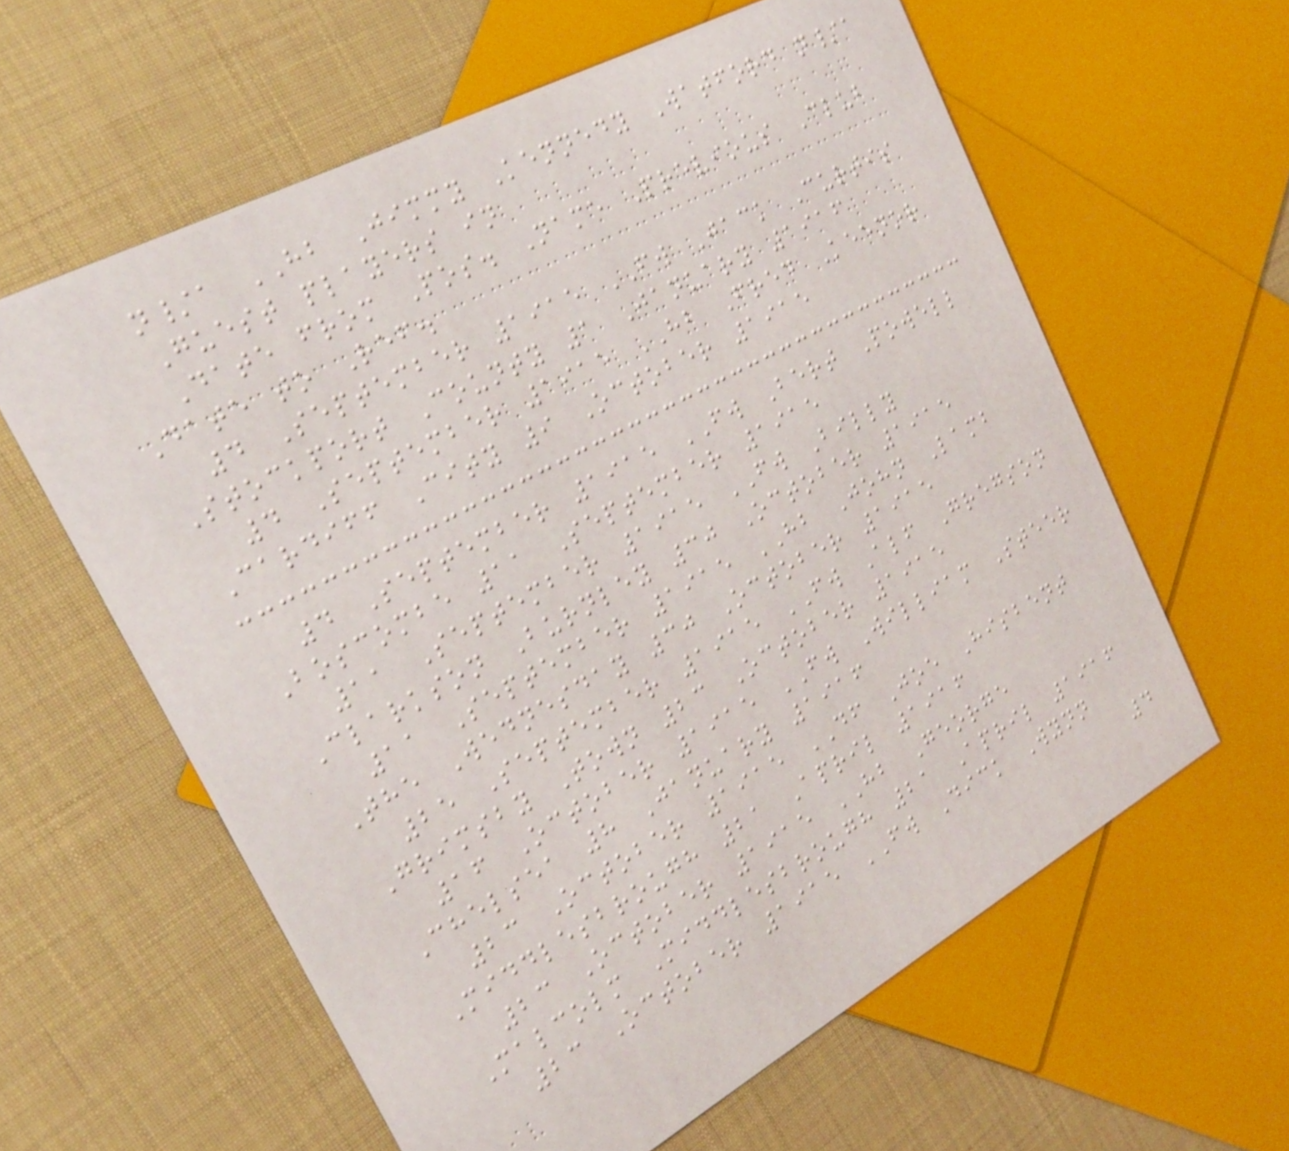n/a HB Jimmy Kennedy Watford n/a
Guest players in
Date from Pos. Name Previous Club
Date to Ref.
4 September 1915 FW Jack Curtis
Stockport County 1 January 1916
4 September 1915 HB Fred Keenor
Cardiff City 9 October 1915
4 September 1915 FW Bert Powell
Boscombe 11 September 1915
11 September 1915 FW Billy
Clarkson Burnley 30 October 1915
11 September 1915 HB John Lamb
The Wednesday 30 October 1915
25 September 1915 FW Alf Gregson
Grimsby Town 23 October 1915
16 October 1915 FW William Steer
Chelsea 8 January 1916
23 October 1915 DF Joe Hisbent
Middlesbrough 21 April 1916
23 October 1915 HB George
Malcolm Middlesbrough 21 April 1916
23 October 1915 FW Dick Wynn
4
